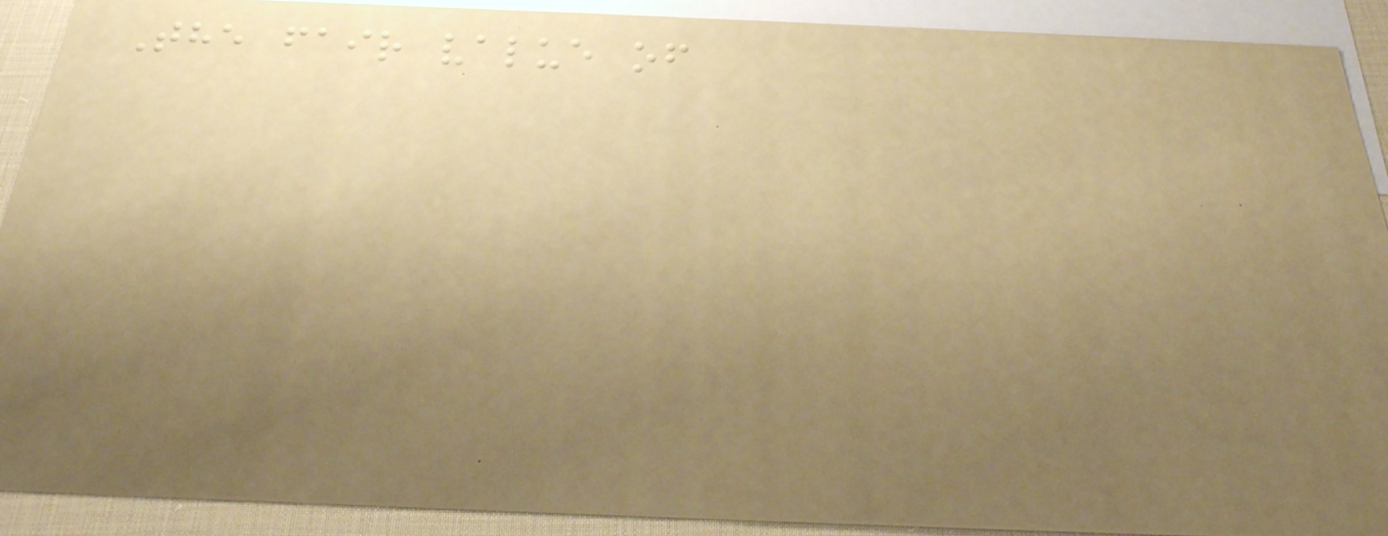The fair value of
